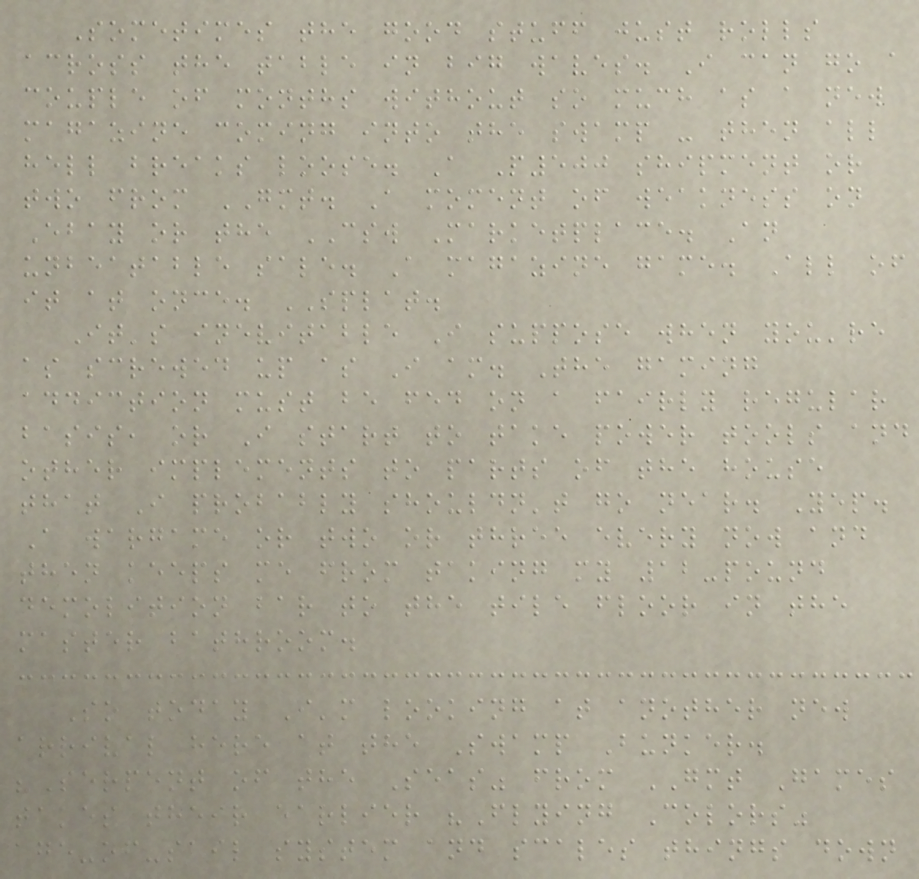Sometimes the good stuff just rolls
across the table in big waves. I can go a
couple of months without so much as a new
magazine coming into the swamp - then all
hell breaks loose. A P500 shipment or
two from GMT. A moment of weakness on
Ebay or the CSW Marketplace. An
unbeatable sale. A magazine game. All of
it at once. SPLAT.
It's inevitable I suppose when you're
as screwed up as I am. The gaming
addiction must be fed on a fairly regular
basis, or I start to take power tools and
other implements to parts of the house
that I probably shouldn't go near. Yep.
A wargame or two or three every now and
then keeps me from taking my 12-pound
demolition bar to the tile floor in the
master bathroom.
So today I'm looking at another new
arrival here at the Swamp Bunker.
"Serpent of the Seas" from GMT Games
takes their earlier "Flying Colors"
age-of-sail system and scales things down
